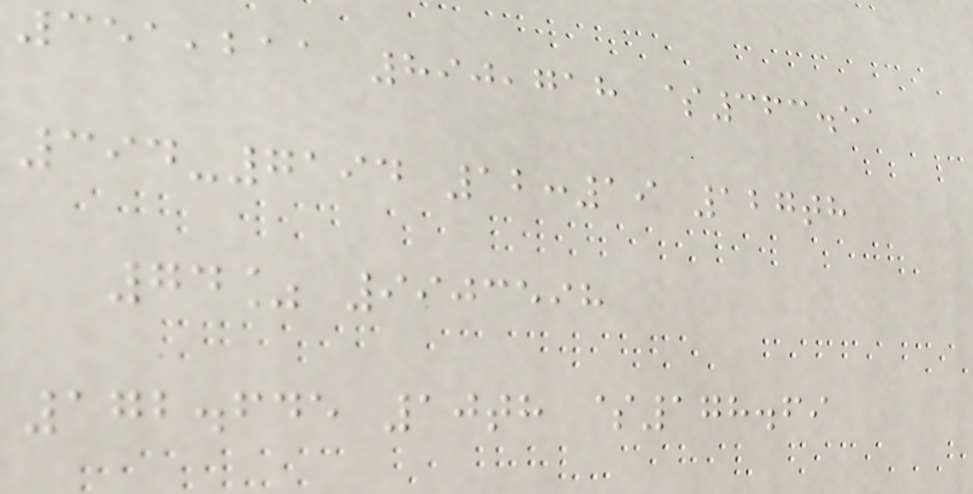351,211 890,718 $363.51
394-7194 12:19 127th
74% 9903598
172.645 10th $178.69
